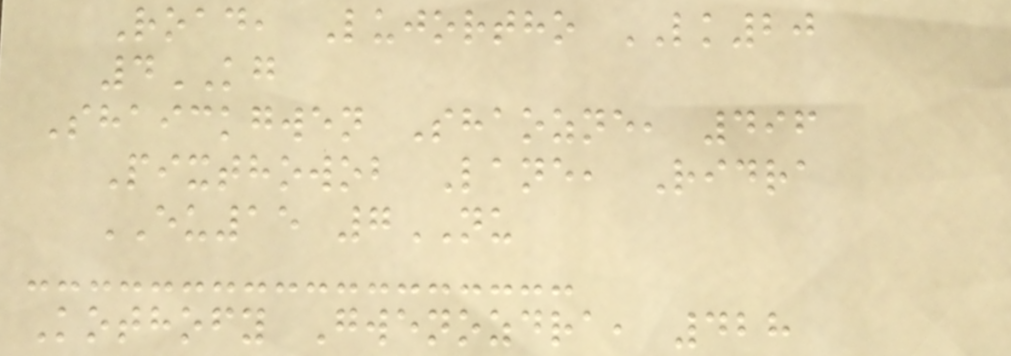Road, Lujortho LK20
4KG
Shaickgwen Shaozne, 496
Pixthowob Lane, Ridra
EU15 7NU
Kothofy Gwenozdra, 428
